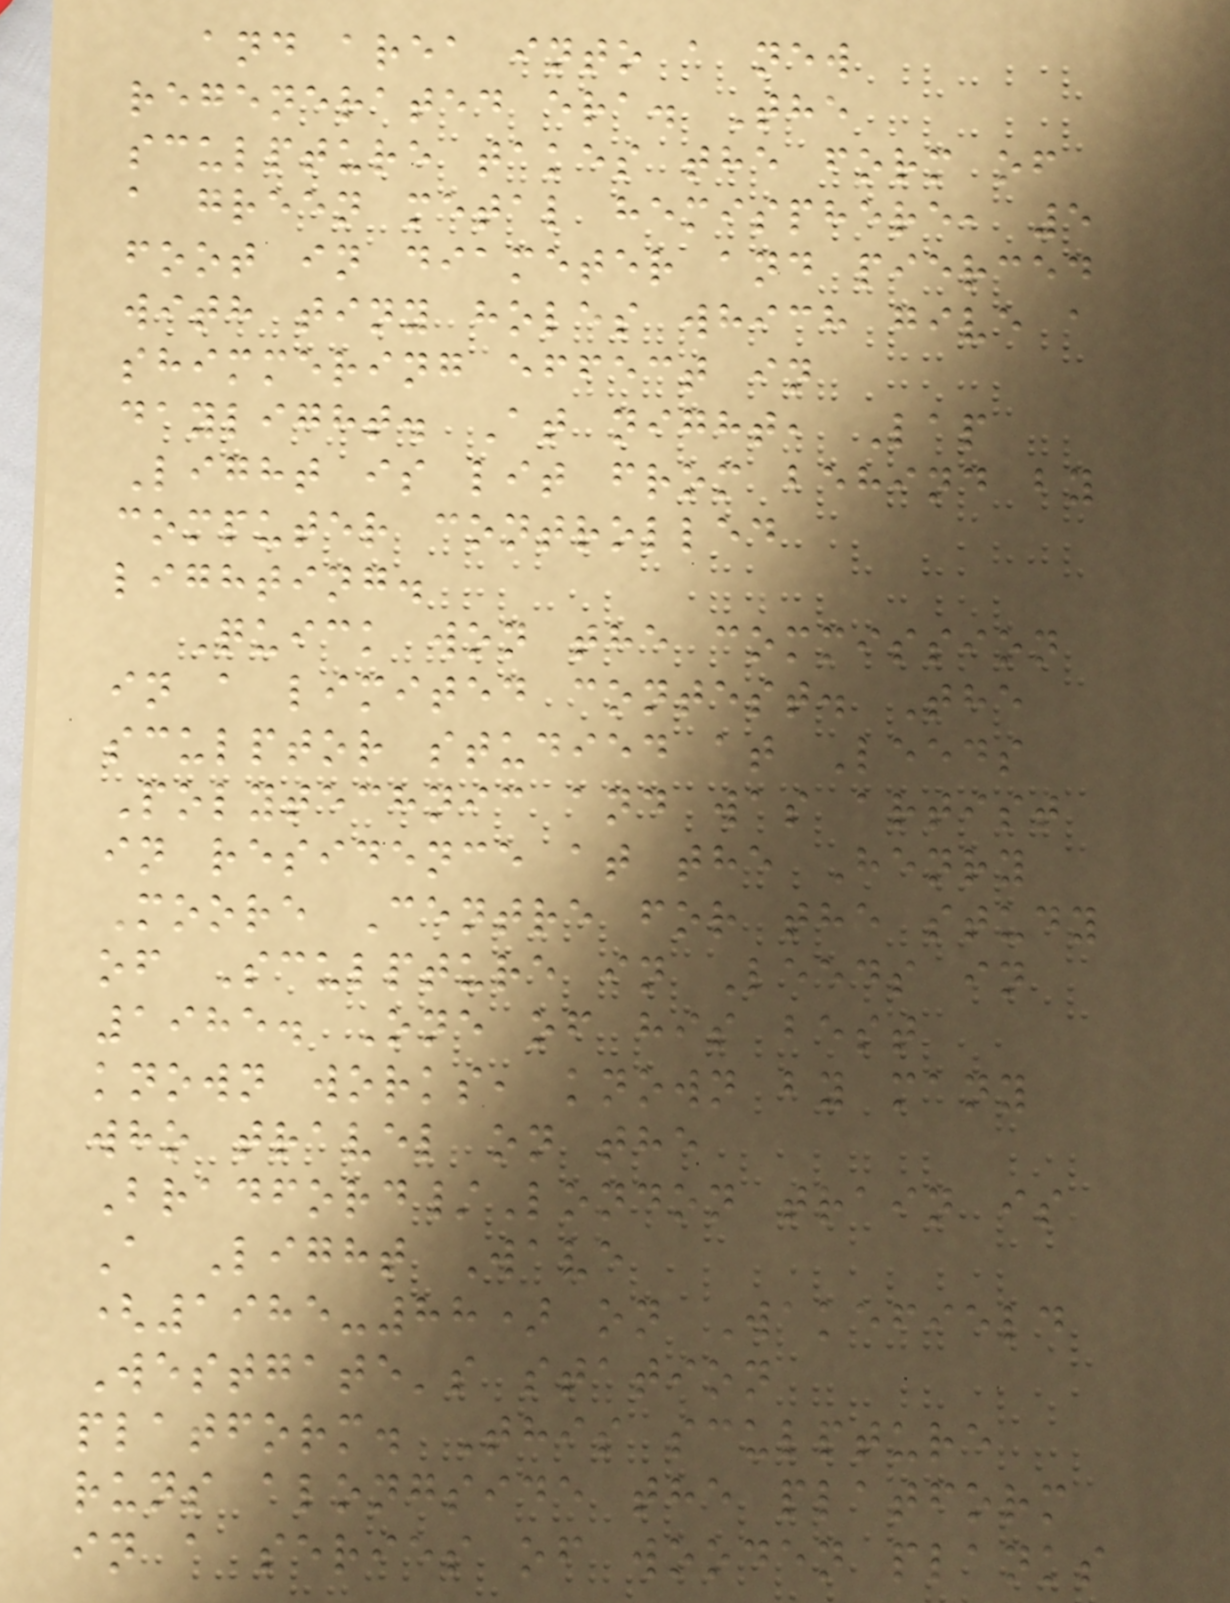and area into a new
regenerated era. The
sculpture takes the form of
a green metal hemisphere, 5
foot in diameter and pierced
with tiny holes which give a
shimmering effect in
daylight. At night, Lap
Light is lit from behind by
computer controlled
lighting.
Quick won the commission
in a limited contest. The
sculptor studied at Leeds
Polytechnic and was artist
in residence at the Henry
Moore Centre for the study
of Sculpture in Leeds in
1985. One of his best
known works, known by many
who travel on the
Bradford/London train is
A Light Wave
(1985-88) on Wakefield
Westgate's station
platform. This sculpture
runs alongside the platform
in a series of wooden planks
